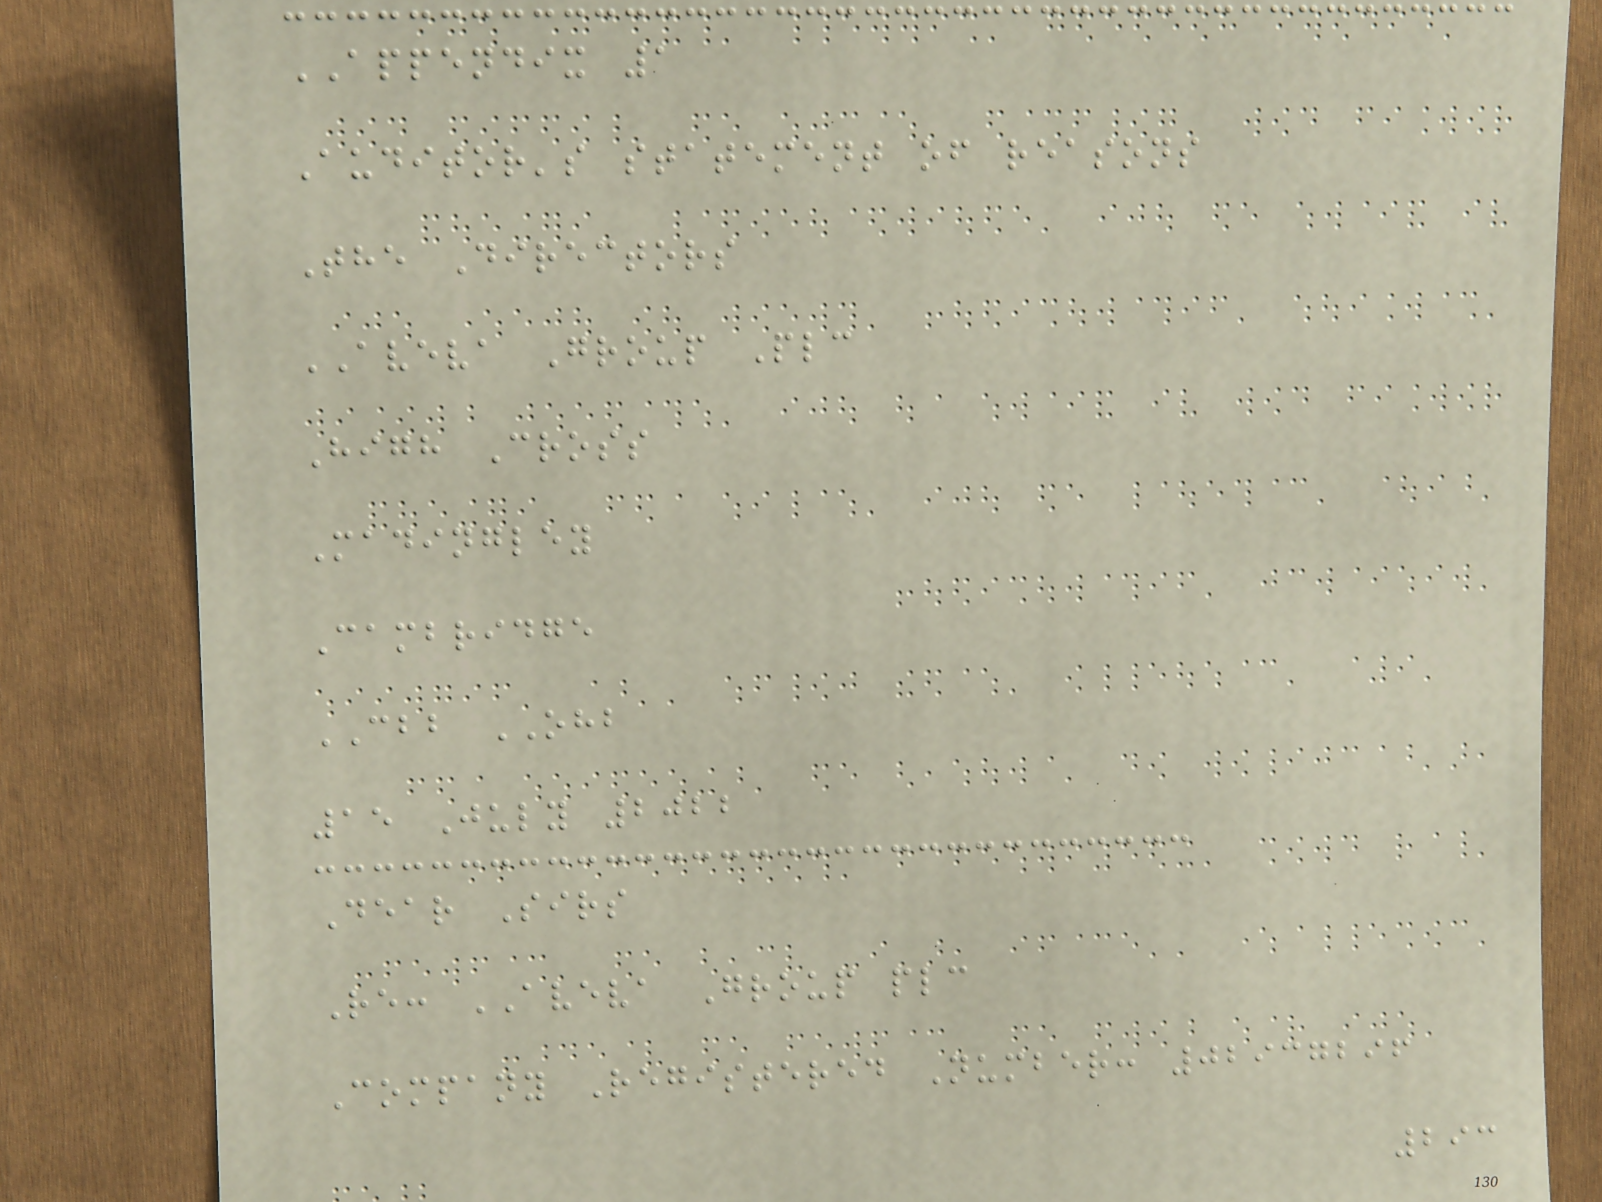APPENDIX 1
Auditor's statement of reasons
The Directors
AVEVA Group Plc
High Cross
Madingley
Cambridge
CBB OHB
15 July 2022
Dear Sirs
Re: AVEVA Group plc
Company Registered Number: 02937296
293
